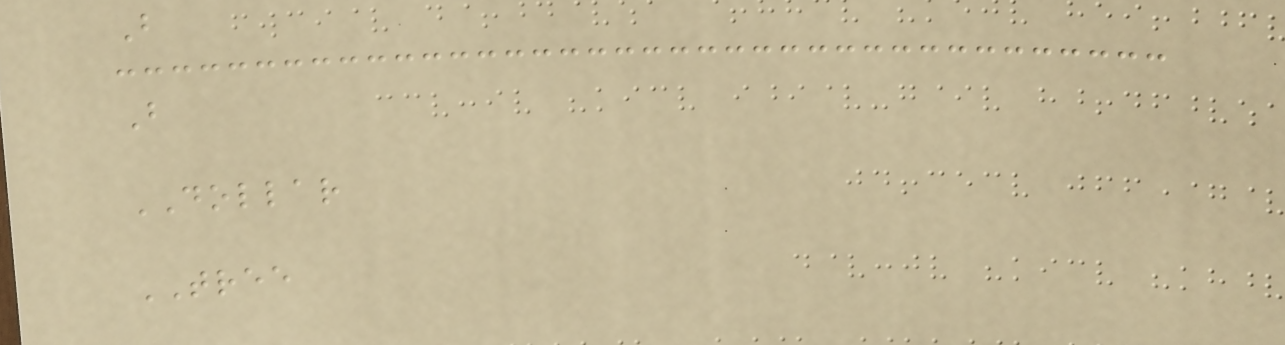B
B
DOLLAR
TREE
